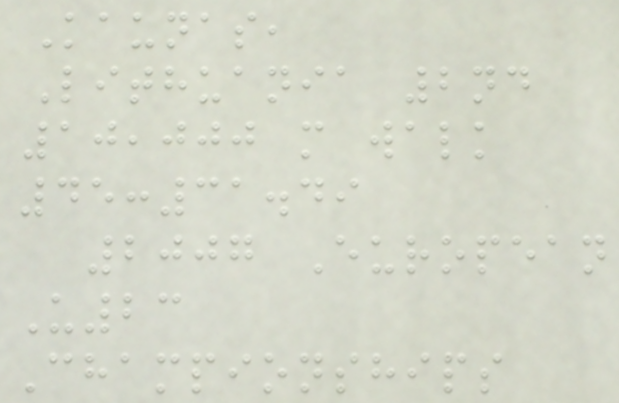Kaunas,
Lithuania 2nd
10,000 m walk
45:31.49
2007 European
U23
Championships
